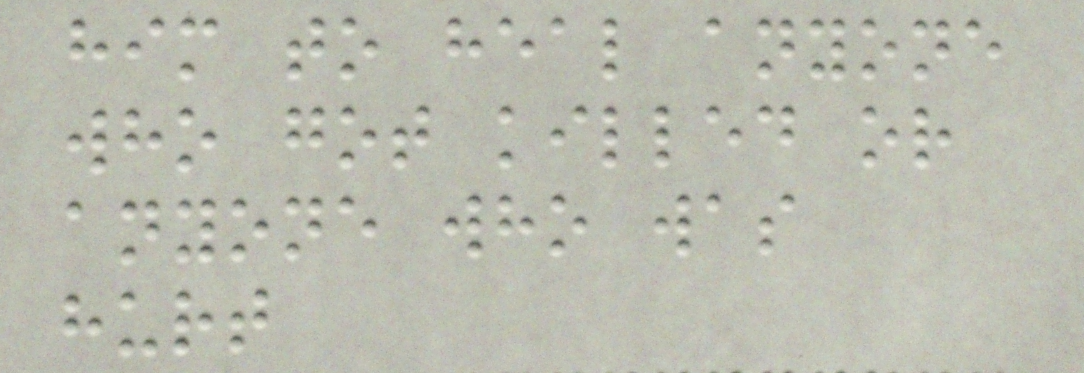him to heal anyone
who got killed or
anyone who was
hurt
